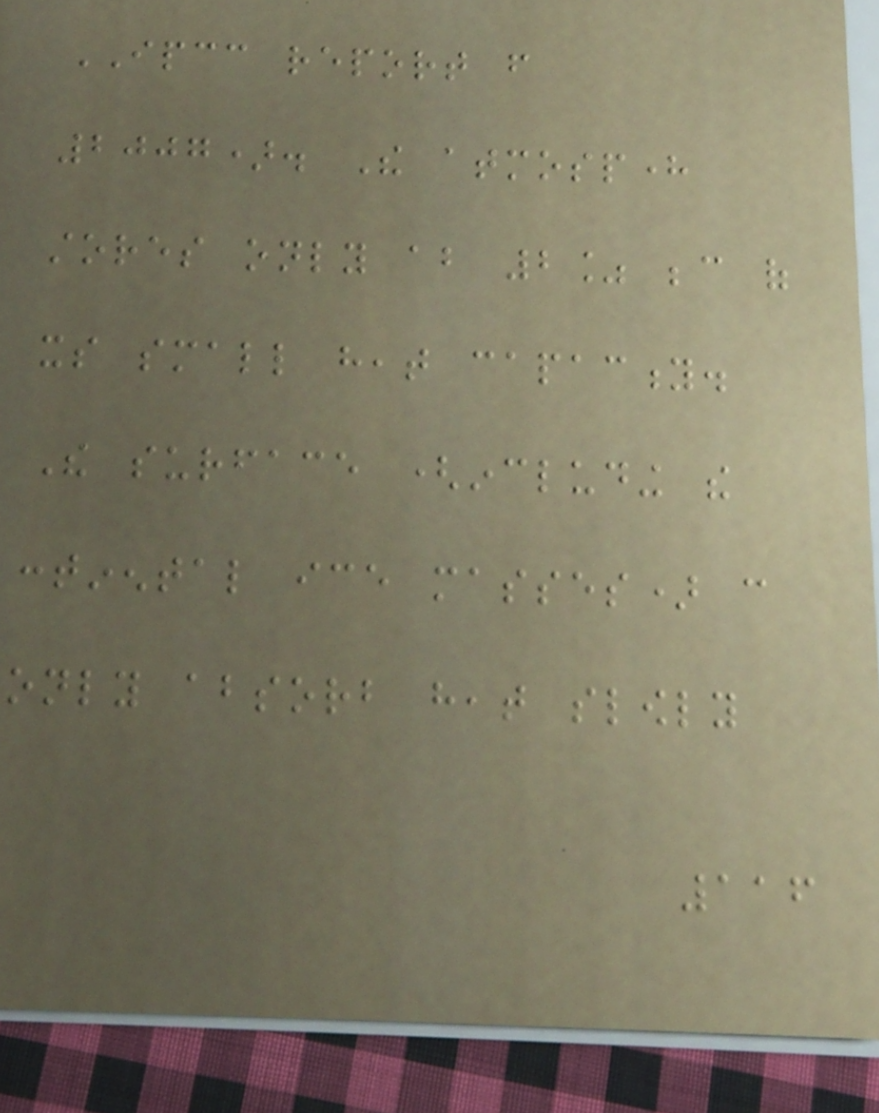IPCC report from
2007). The atmosphere
stores only about 2% because of
its small heat capacity.
The surface (including the
continental ice masses) can
only absorb heat slowly
116
